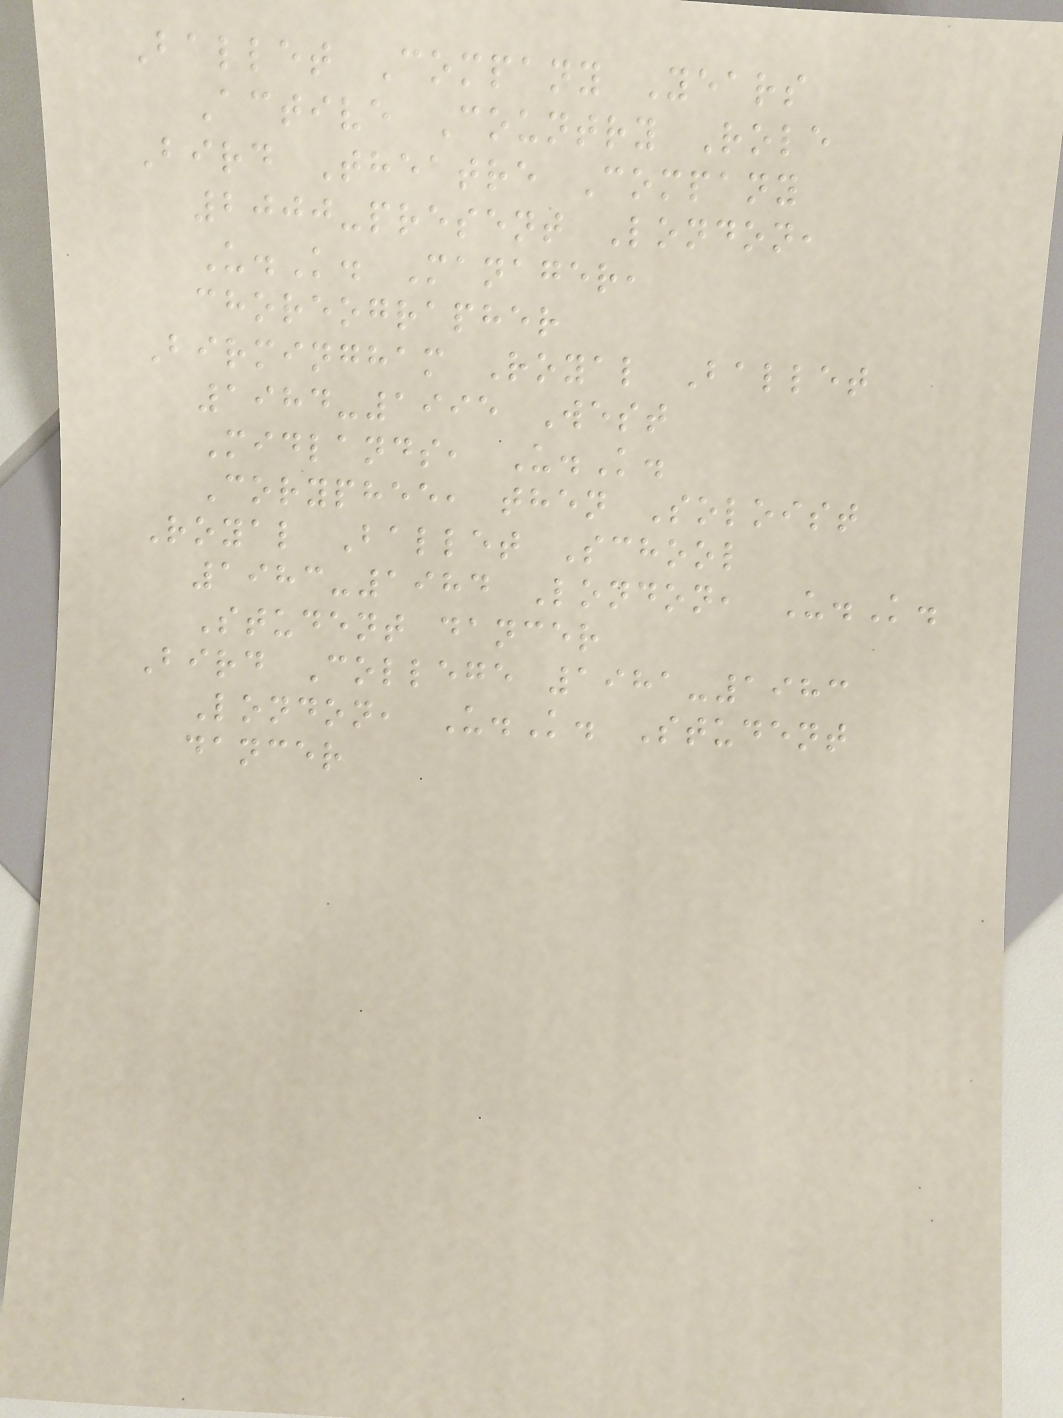Ballet Company Years
Active Country Role
Bird Theatre Company
2000-present London,
U.K. Manager,
choreographer
Birmingham Royal Ballet
1984-1995 West
Midlands, U.K.
Coryphee, then Soloist
Royal Ballet School
1983-1984 London, U.K.
Student dancer
Bird College 1981-1983
London, U.K. Student
dancer
